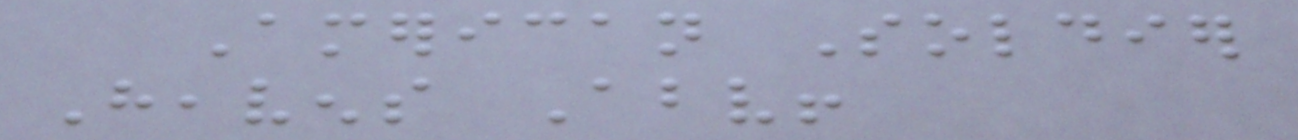American Soldier
Heavens Above!
